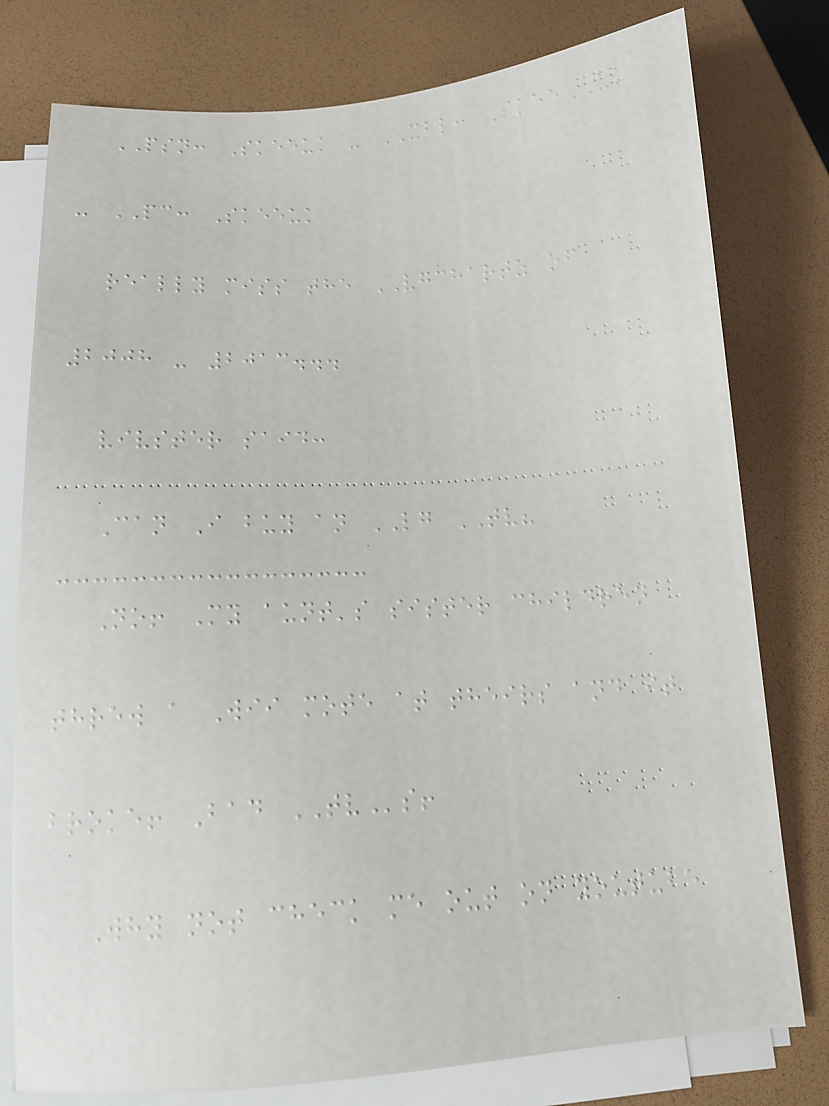PSN: Skeeuk - XBL: SkeeUK
- PC: Skeeuk
really miss the VGCHARTZ of
2008 - 2013...
vivster said:
Can I buy an LG TV?
No! My aunt's sister children
threw a Wii mote at theirs and it
broke! Bad TVs!
Why not check me out on youtube
